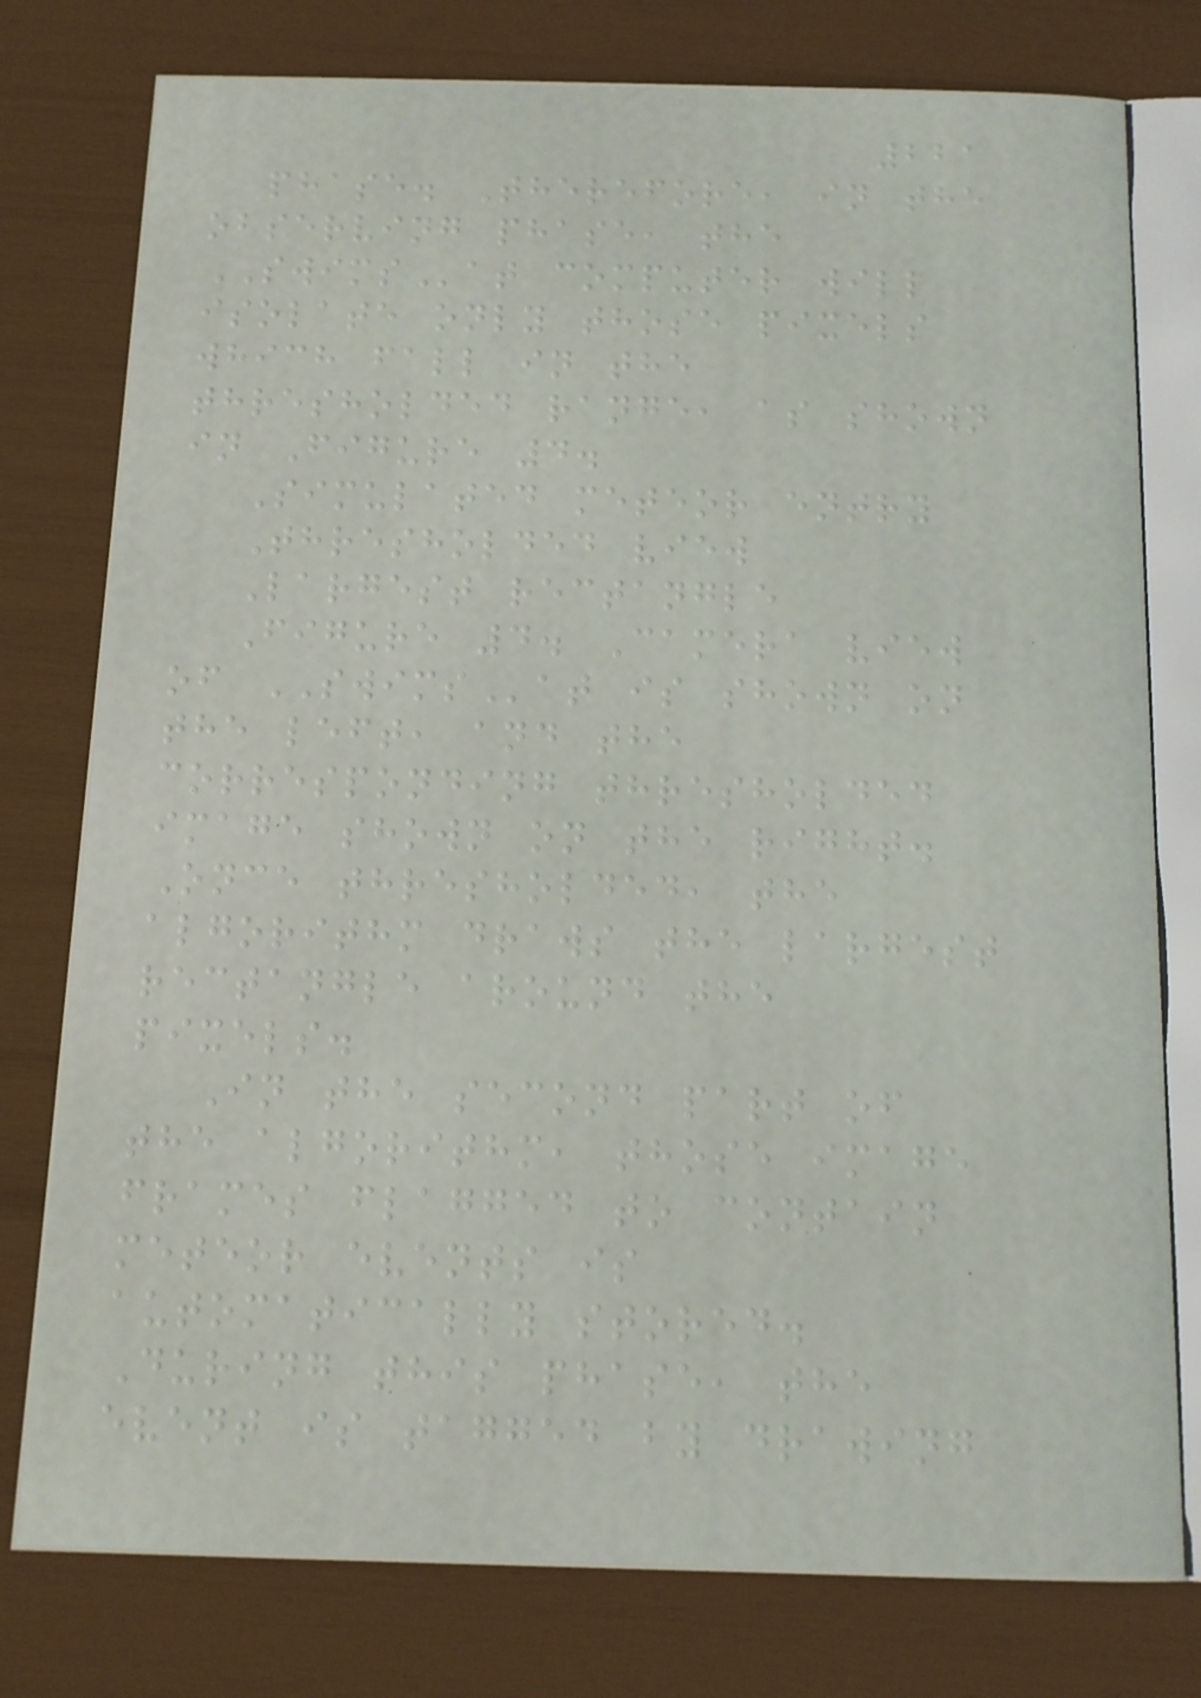221
phase. Therefore, in the
observing phase, the
SWIMSat computer will
isolate only those pixels
which fall in the
thresholded range, as shown
in Figure 4.
Simulated meteor entry
Thresholded view
Largest rectangle
Figure 4. Camera view
of SWIMSat is shown on
the left, and the
corresponding thresholded
image shown on the right.
Once thresholded, the
algorithm draws the largest
rectangle around the
pixels.
In the second part of
the algorithm, those image
frames flagged to contain
meteor events is
automatically stored.
During this phase, the
event is tagged by drawing
